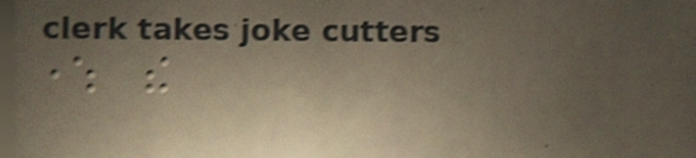where the
